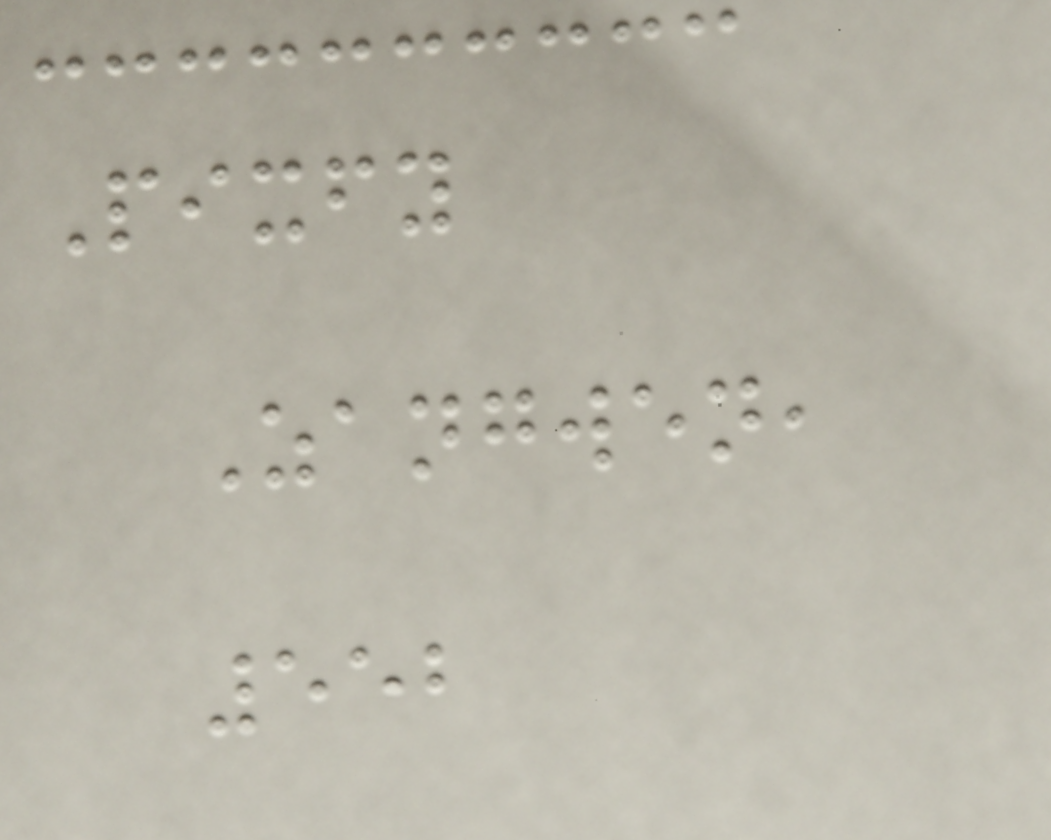Pixfy
Zangwen,
552
